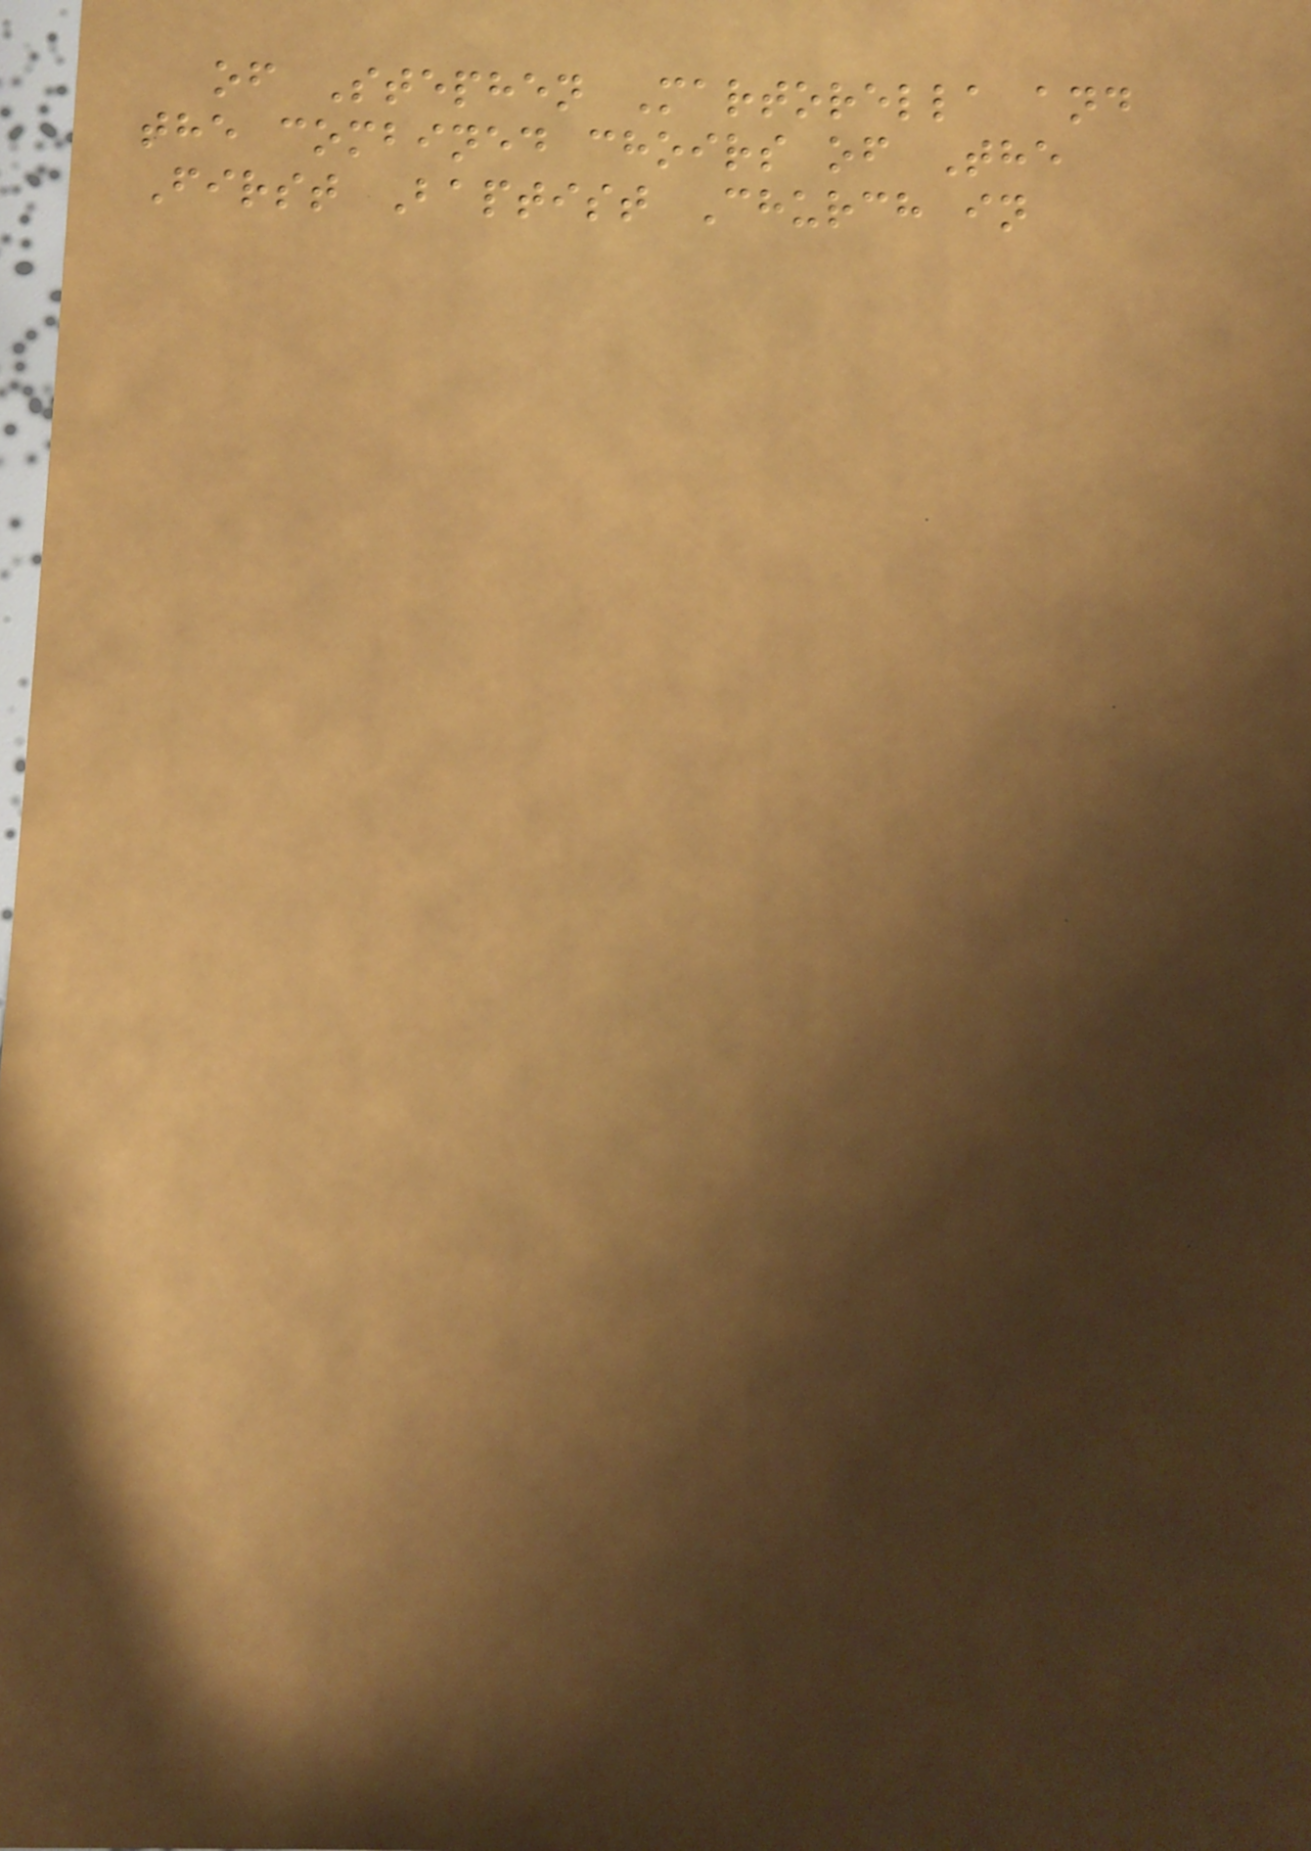of Stephen Martorella and
the combined choirs of The
First Baptist Church in
